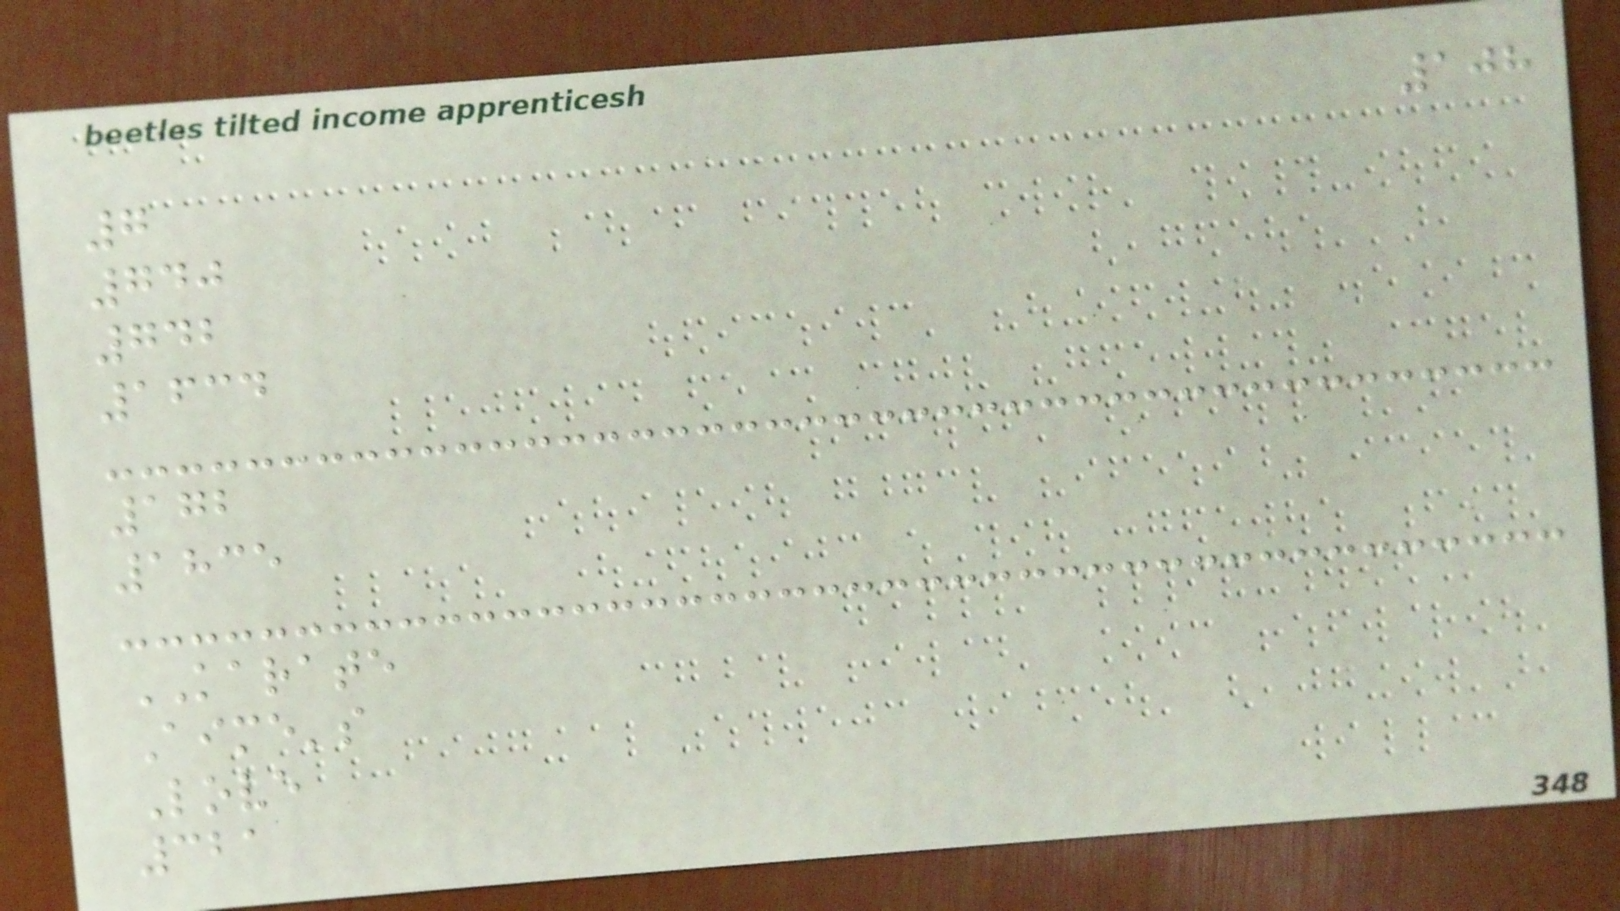108
7
740
742
1634
172
1835
KARATE
Aime's
Love
321
